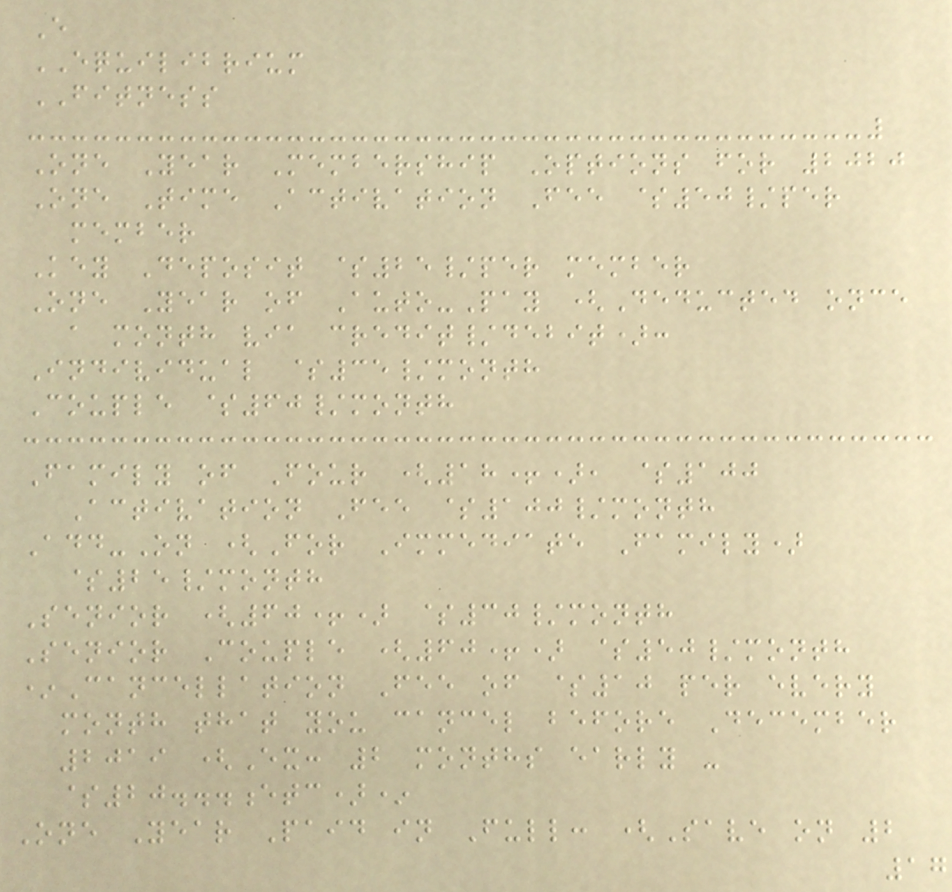E
EQUILIBRIUM
FITNESS
One Year Membership Options for 2020
One Time Activation Fee $50/per
member
Key Deposit $25/per member
One Year of Auto-Pay (Deducted once
a month via credit/debit):
Individual $35/month
Couple $60/month
Family of Four (18+), $100
Activation Fee $100/month
Add-On (For Immediate Family)
$25/month
Senior (60+) $30/month
Senior Couple (60+) $50/month
*Cancellation Fee of $10 per every
month that you cancel before December
2019 (Ex: 2 months early -
$20...etc)*
One Year Paid in Full: (Save on 2
17
